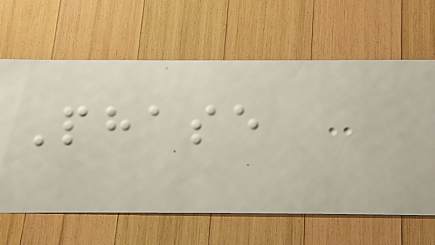Phase
